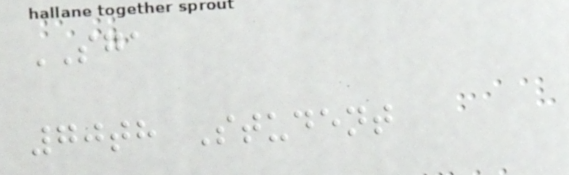SGA
70th Student
